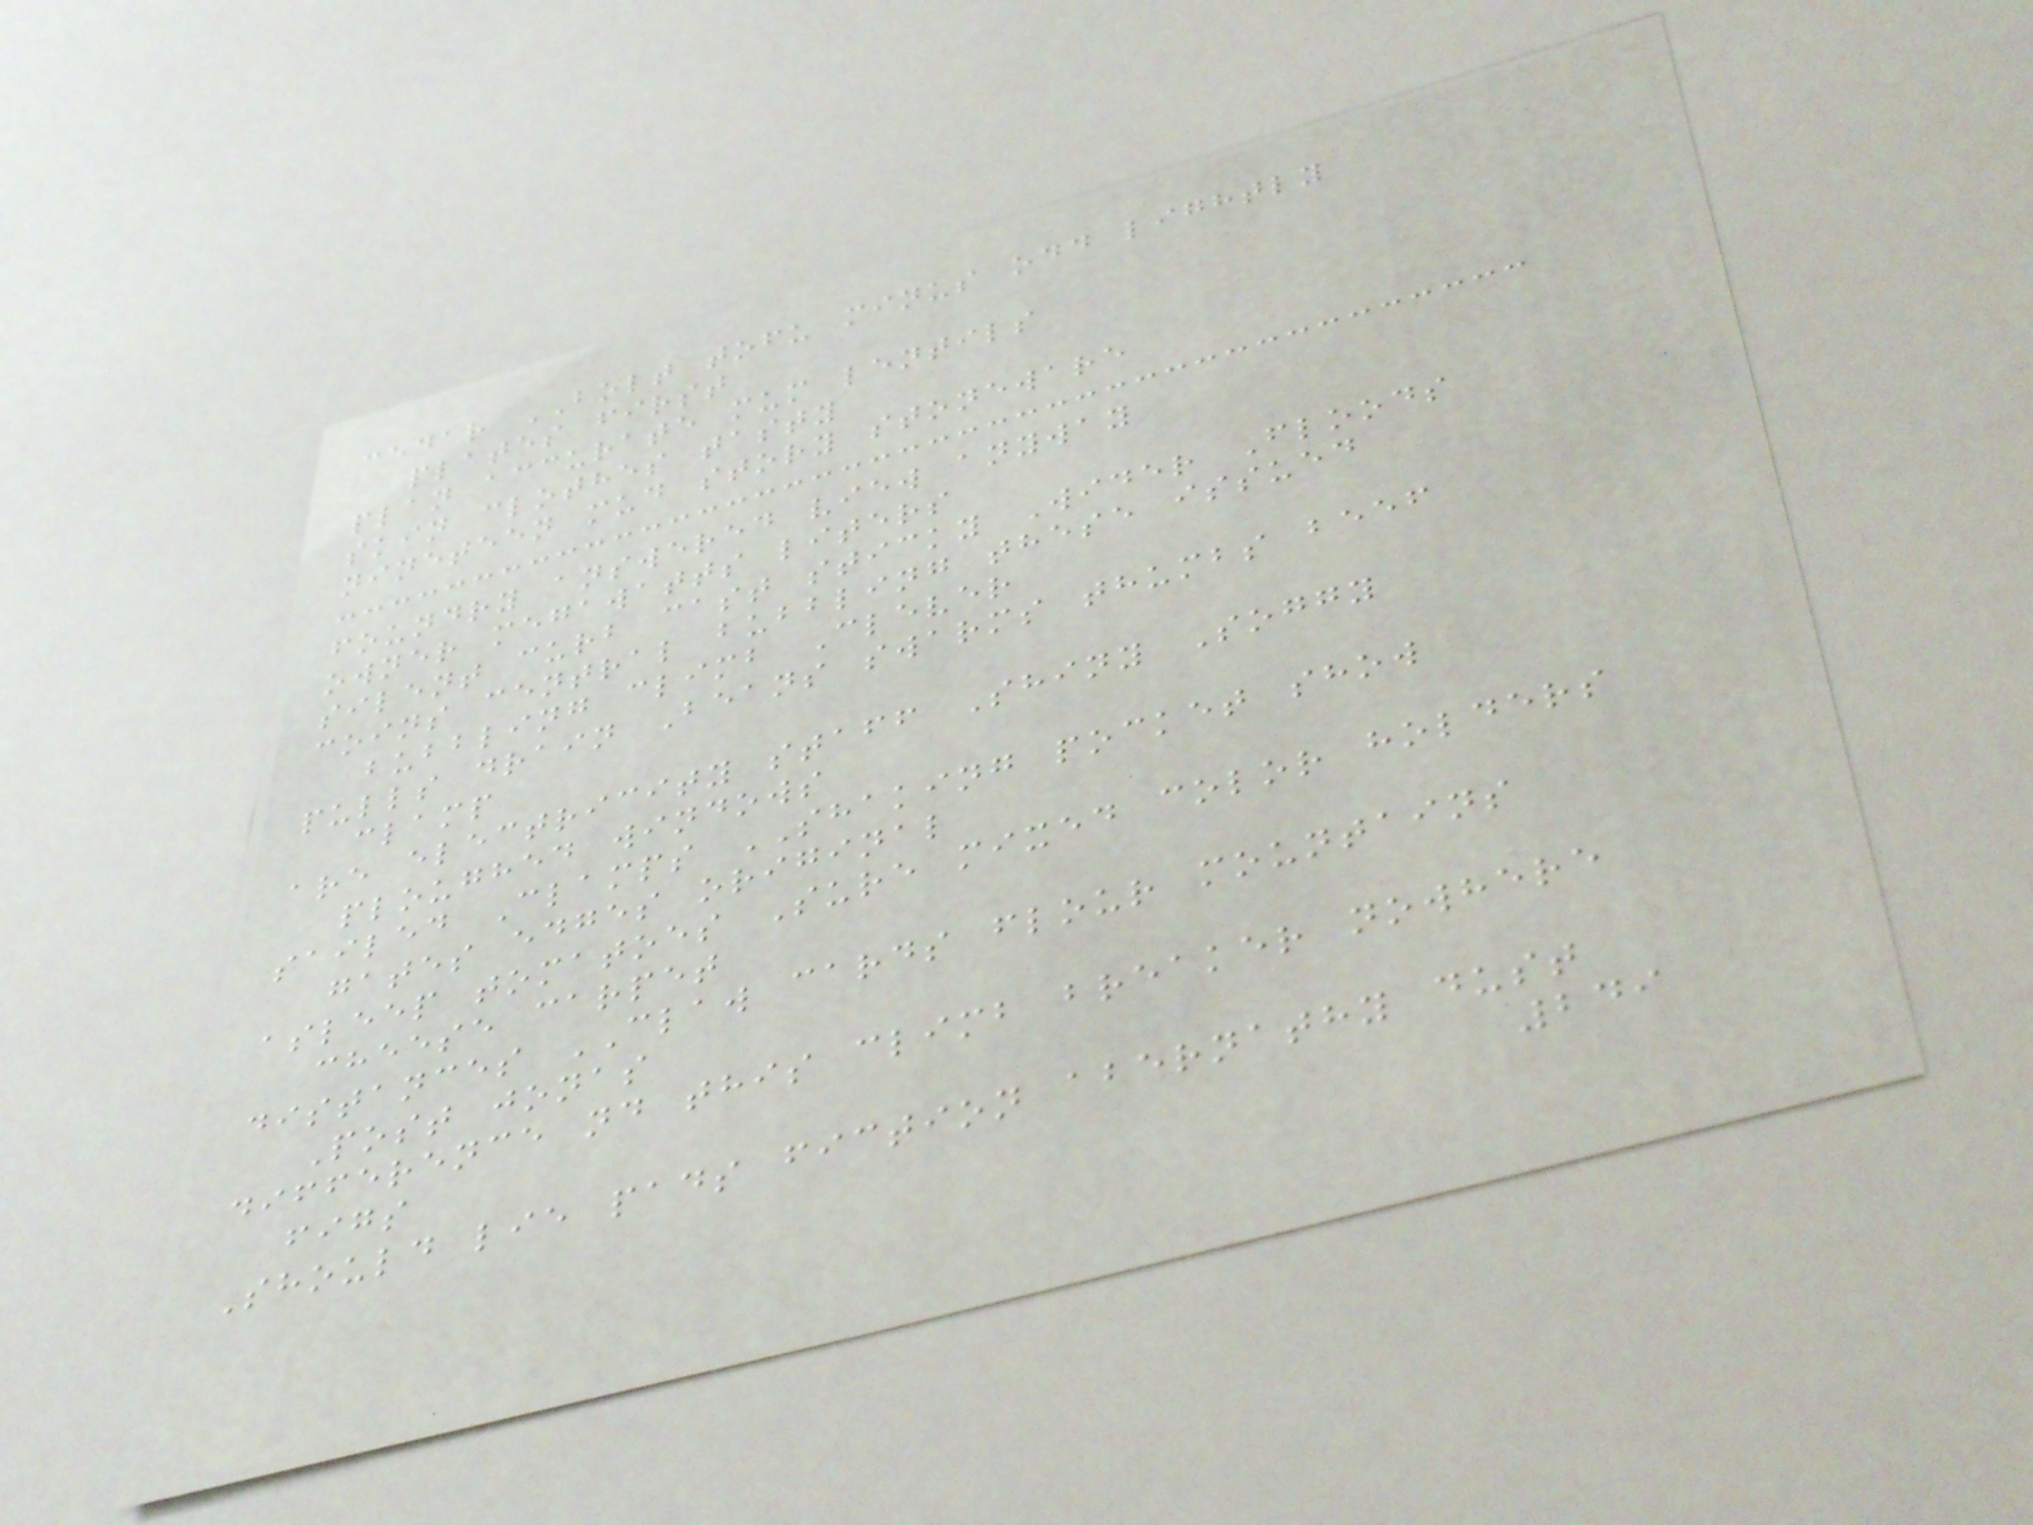cedar BOLT tofu minus odd lightly
plates first
plan accurate mum lentils
skin clothes tasty
nineteen mud story stoneware
foundry answered view anyway
owner megawatts liters
silent curb cast sticky Wider Floods
coins central bubbling these issued
bubbling climb Clever
pulls drain Beans swarms thumbs beef
clamp
are electricity staff Shiny Soggy
ploughed windows
sailed Clamps SHAKING pocket show
gates edges original
asleep tomatoes Sure mixed color holders
cheese carpet
distances CLAW cards flour mountains
Post jonas
difference nd this climb breaker nowhere
figs
Should lie pads fiction abernathy dust
249
